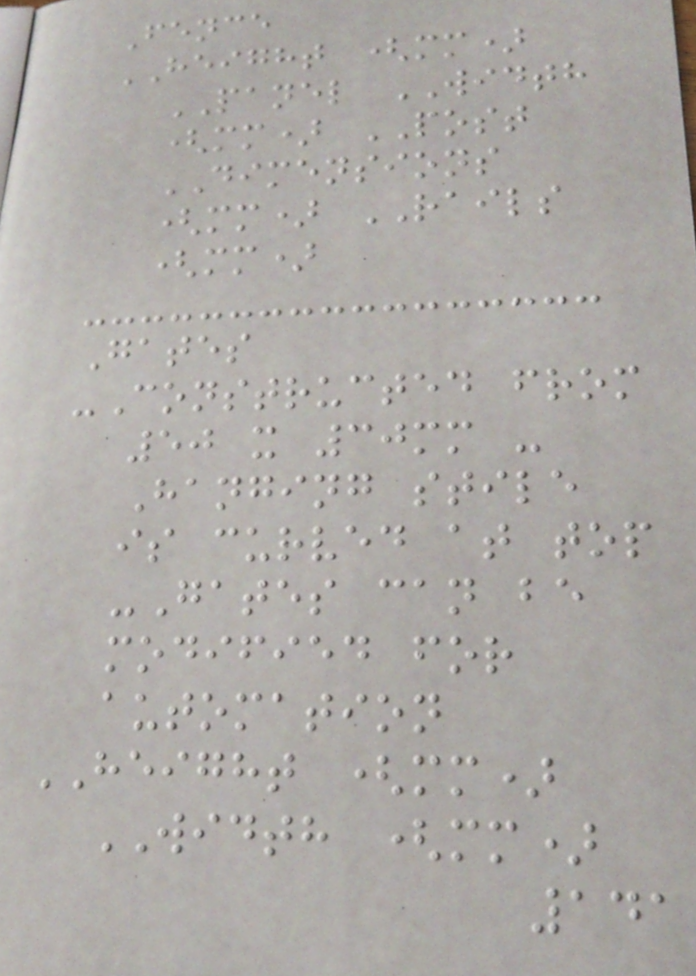Fence
HEIGHT (mm)
PANEL WIDTH
(mm) POST
DIMENSIONS
(mm) RAILS
(mm)
Gates
-Constructed from
50 x 30mm -
Hanging stile
is curved at top
-Gates can be
modified for
automation
HEIGHT (mm)
WIDTH (mm)
141
